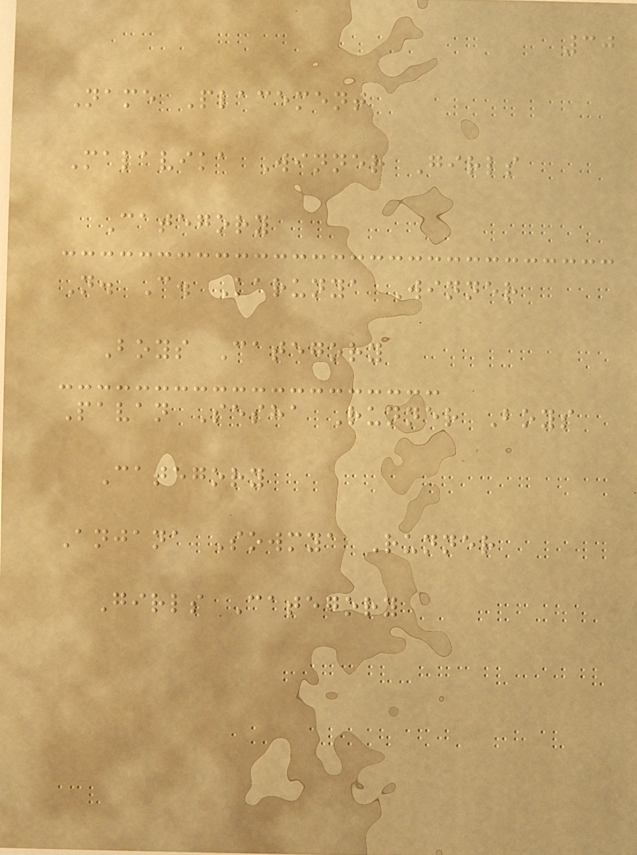30
Name Placement
Malavika Winner Girls
Category
N. C. Karunya Winner
Boys Category
Pavan Sesha Runner Boys
Category
Anjana Sowmya Runner
Girls Category
